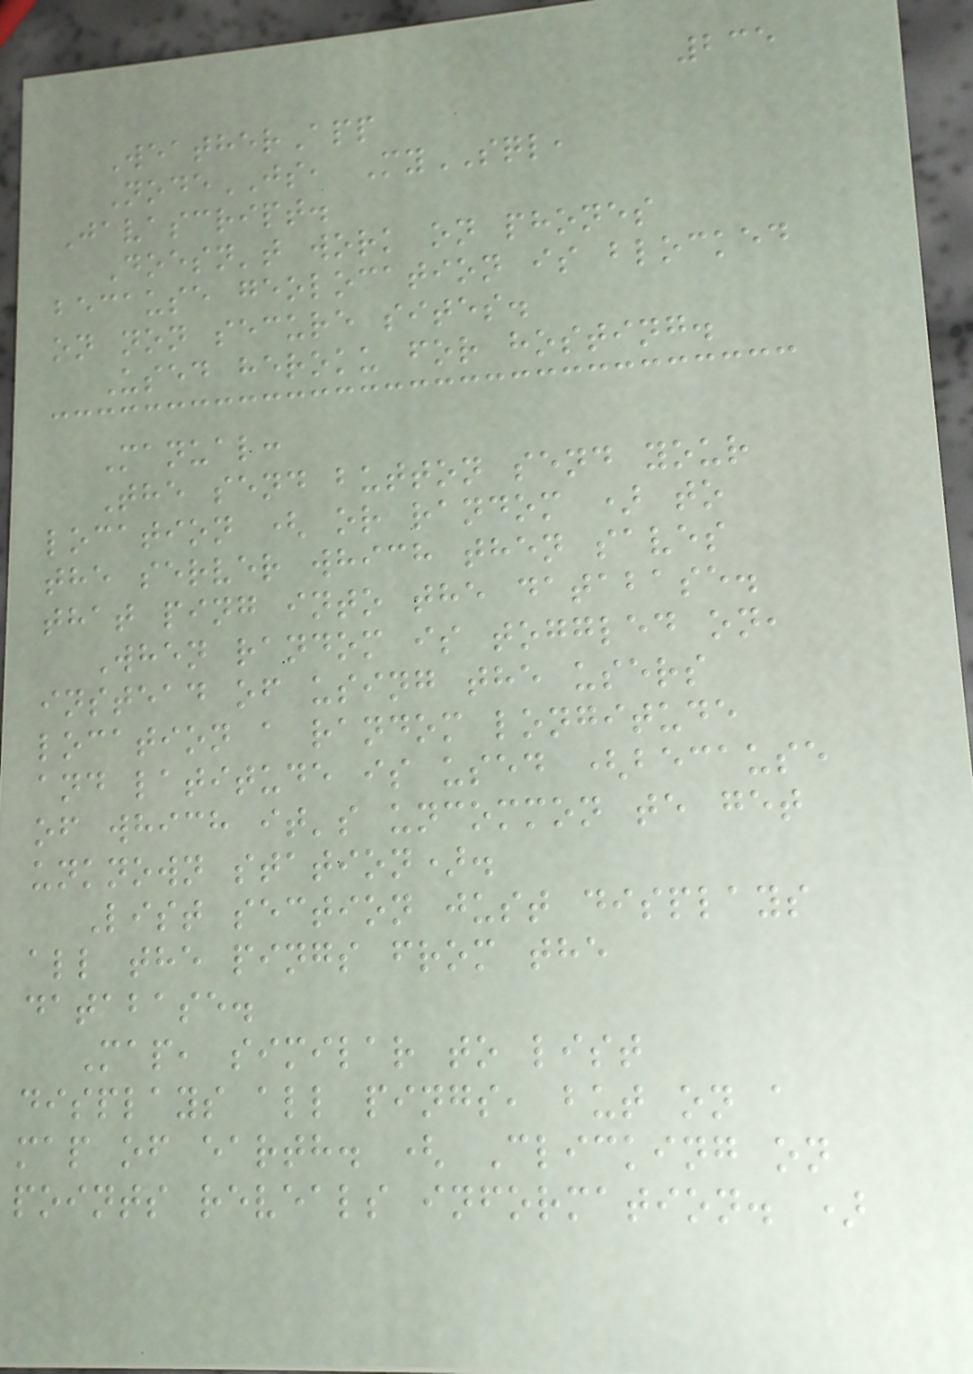235
WeatherApp
NodeJS, MySQL,
Javascript.
Doesn't work on phones
because geolocation is blocked
on non secure sites.
Used heroku for hosting.
Manual:
The send button send your
location ( or random ) to
the server which then saves
that ping into the database.
When random is toggled on,
instead of using the users
location a random longitude
and latitude is used (because
of which it's uncommon te get
unknown station).
List section just displays
all the pings from the
database.
Map, similar to list
displays all pings, but on a
map of earth. ( Clicking on
points reveals information. )
